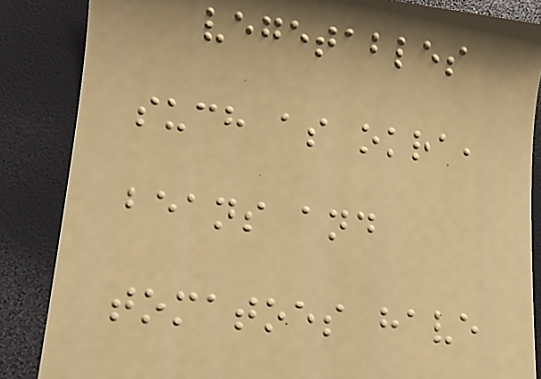vegetables
such as okra,
beans and
tomatoes have
